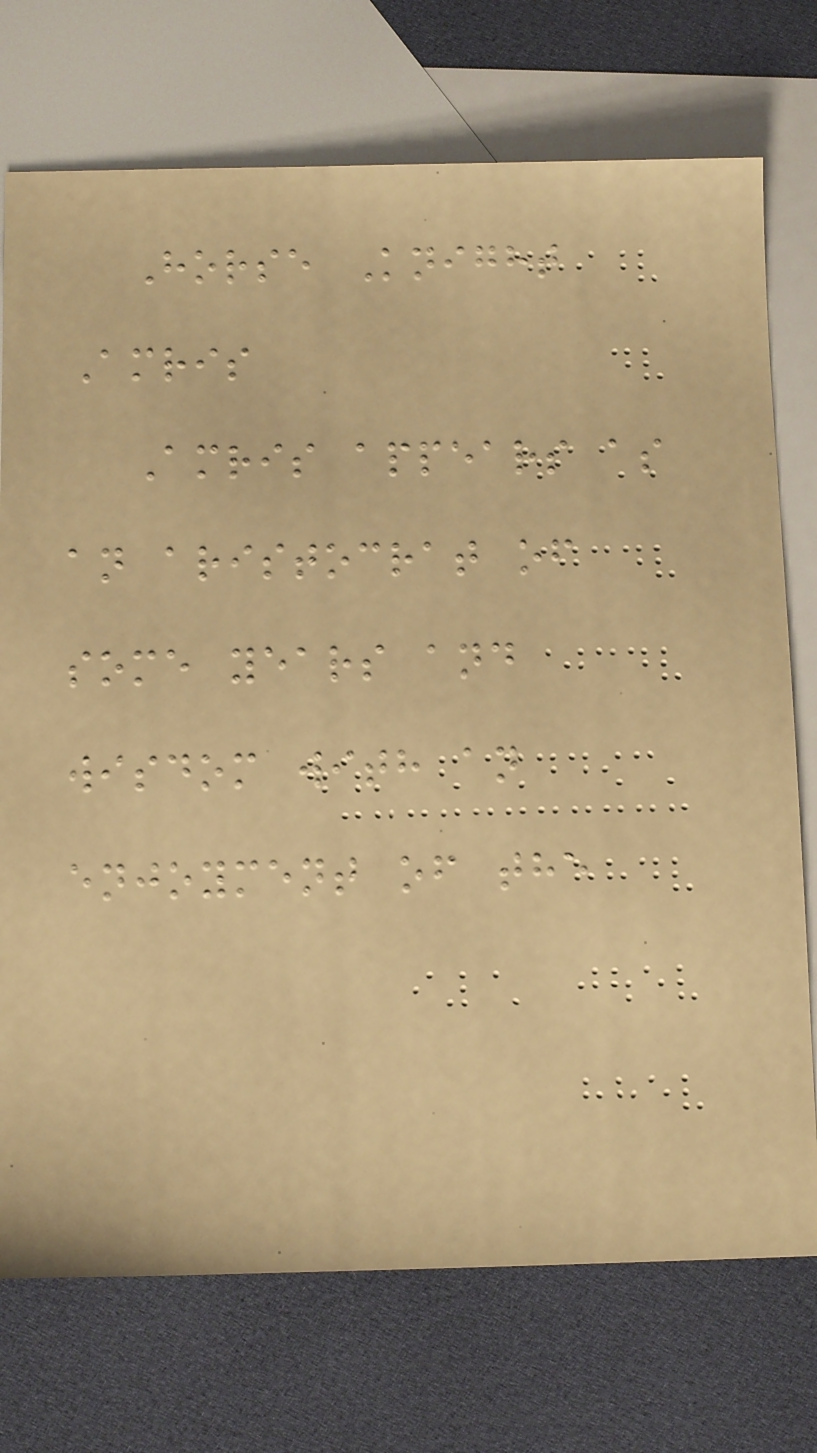Horse Knight
Amris
Amris appears as
an aristocrat of
some years and
wisdom with an
enjoyment of the
